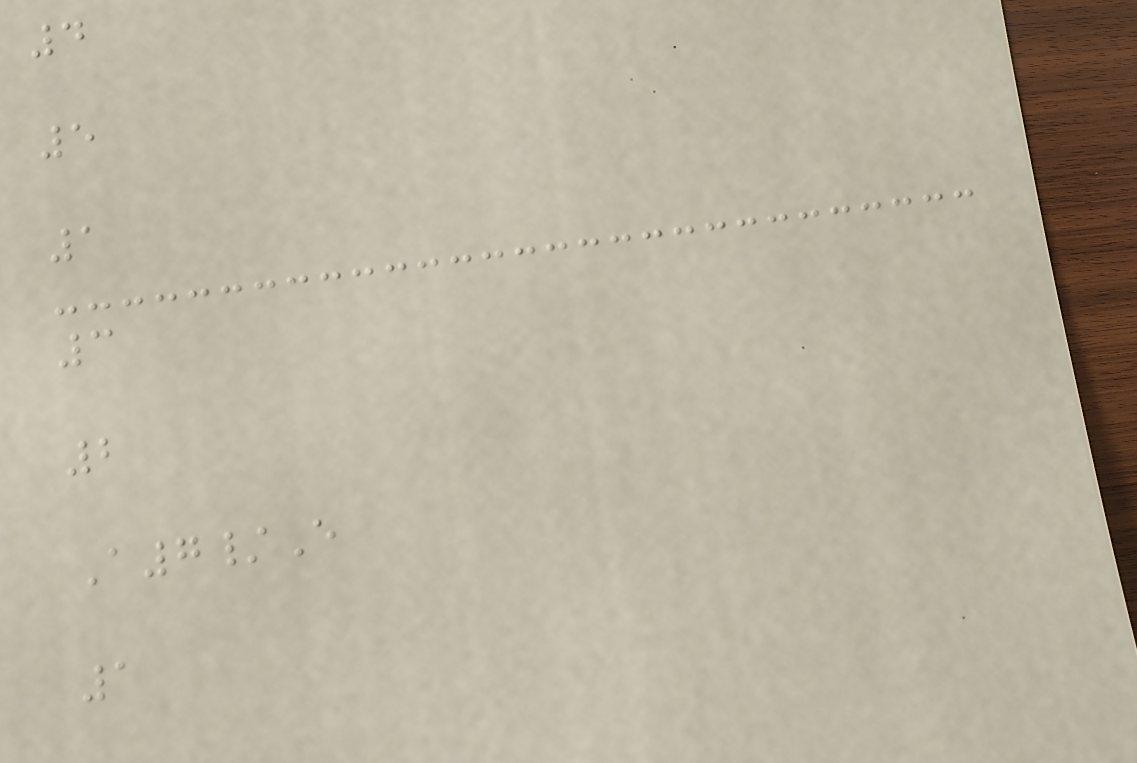4
5
1
3
2
A7/E
1
